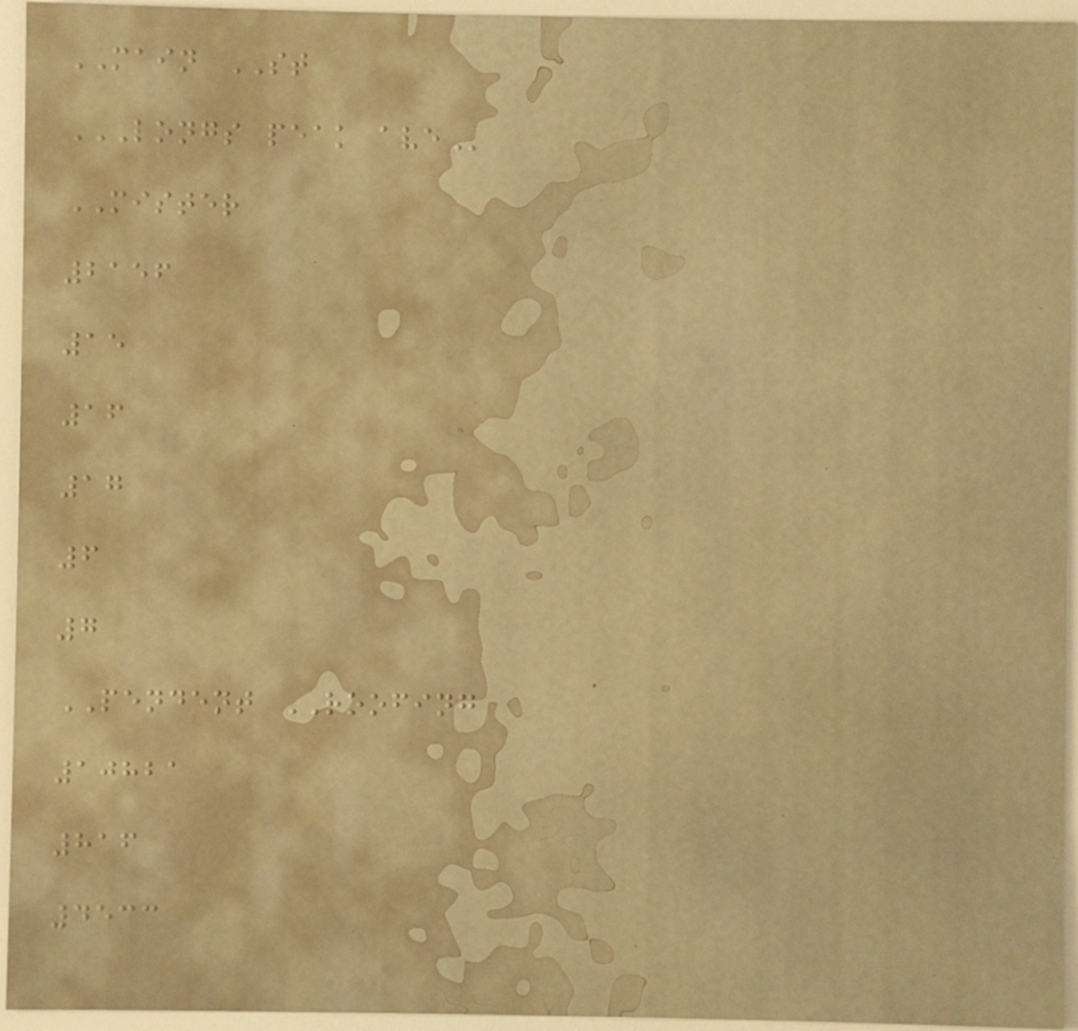MAIN ST
LONGS PEAK AVE
MISTER
2156
15
16
17
6
7
PENDENT ROOFING
10821
816
4533
